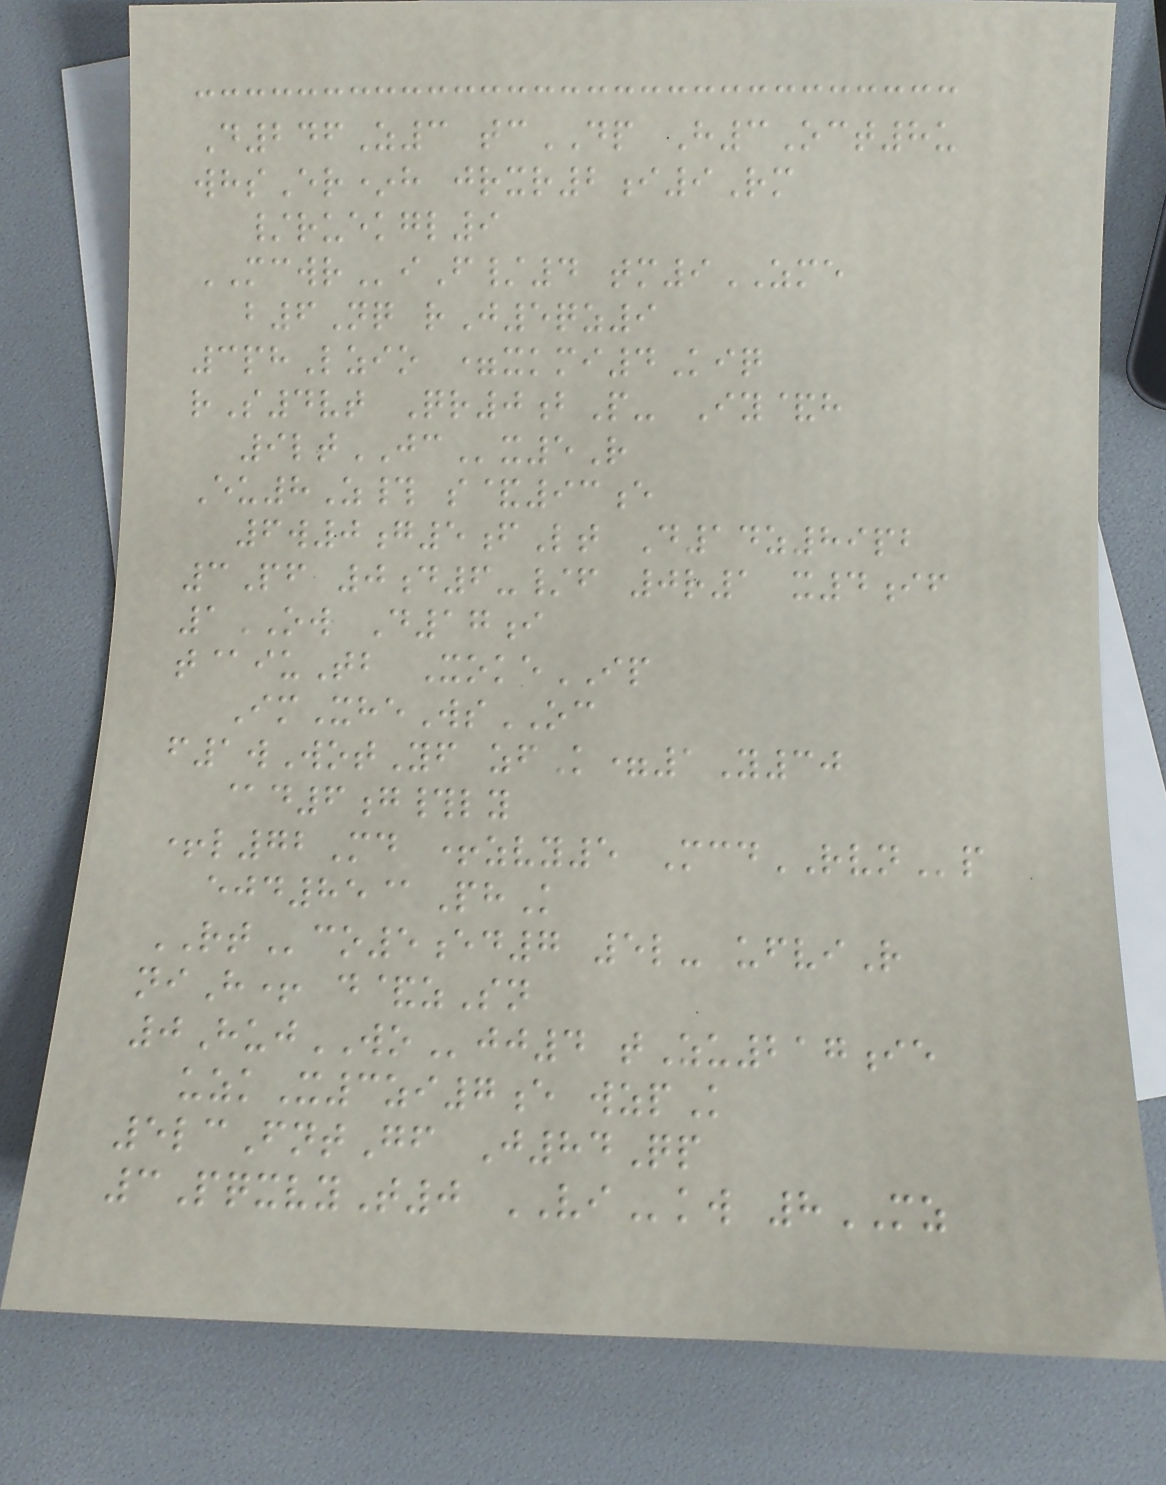D246Z3 tcDP H3Oct8u
whsEr*h jrxr2i9Rm
/ruekgl9
MCWRiF/4 tm9ZME
b6Nq rJ5qz9
3phLzio =xkmi4Kiq
rS4vt Qr0bP- Iy&h
9ltJCx5R
Eu8Z# s&93e
6w0g5fLt D14z89pb
3Pf 0d6-/f 0r1 x4if
1OW D17i
t@iuTb XokeIP
ImXheWsOC
f1wWotYf zfK=1Y30
@d6g#ly
+l72Md +zvy5 McdRVNp
ejd85@PhK
RTco5ed7 5l- ufviR
niH+ d&zSn
0HujWOjj4 tZu217ie
uzkX3zi7e wzpK
5lcFntGf J84Qp
3PqxvyT0 VIkw 8MZ
